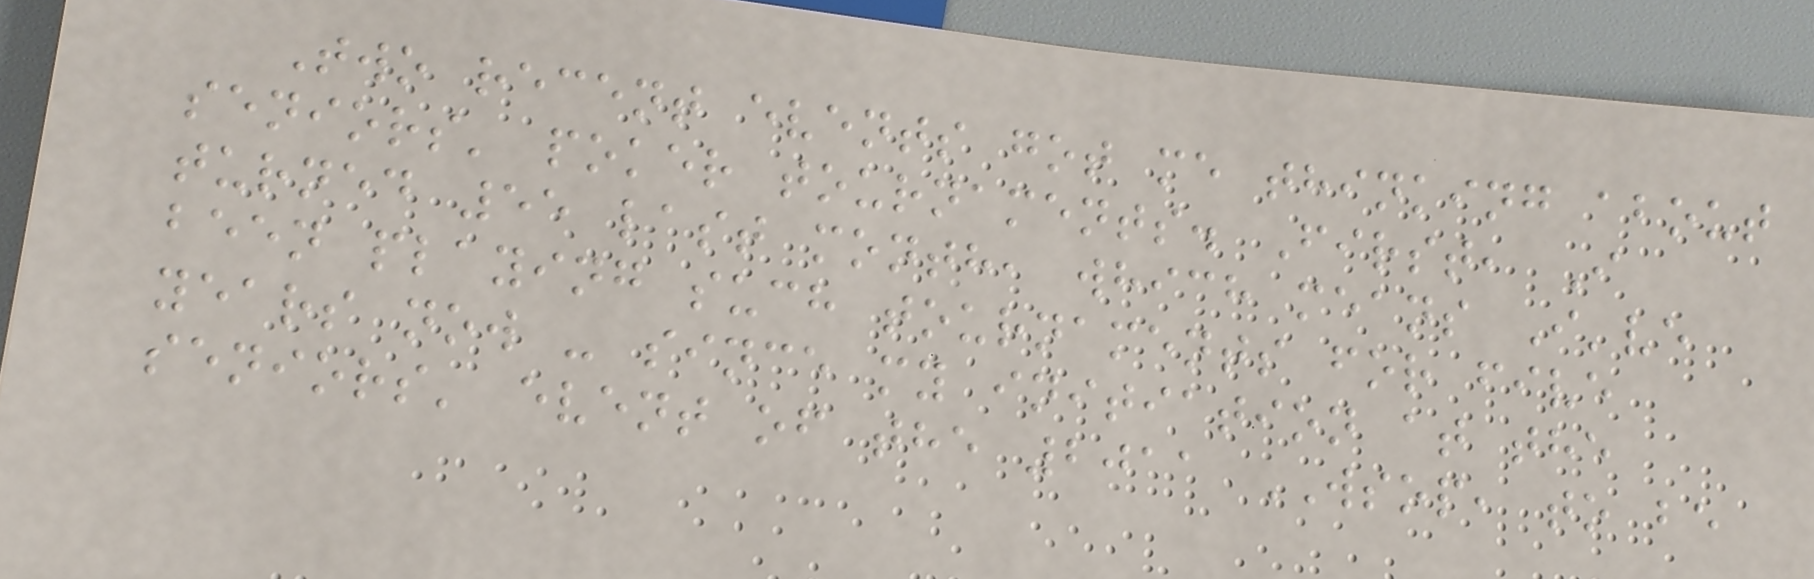Two recent events got me thinking about
seniors' poker tournaments. First, I
turned 55 last month, which means I've
been playing such tournaments for five
years now - since my initiation at the
seniors' event of the 2011 WSOP, to be
